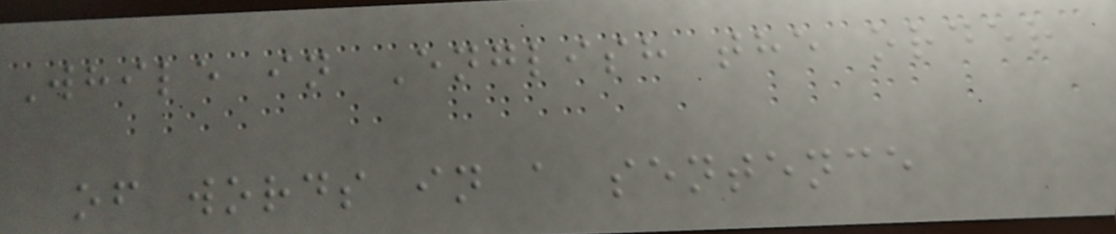While in English the order
of words in a sentence
